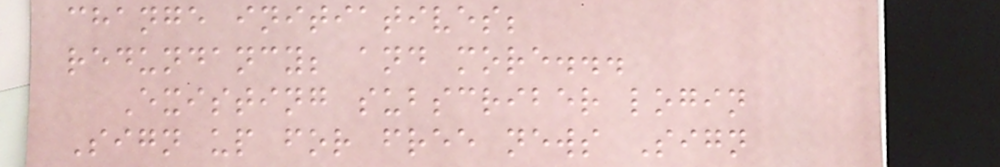change initiatives;
redundancy; and more...
Existing subscriber login
Sign up for free news Sign
